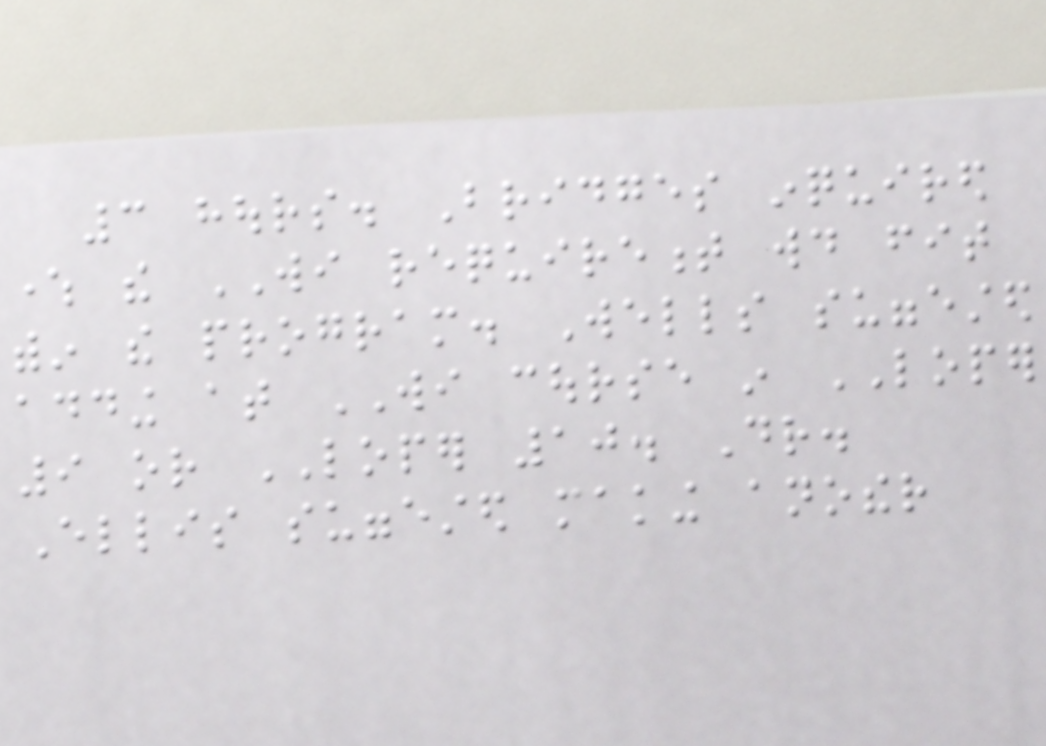3 hours. Bridges inquired
where the WI requirement would fit
within the program. Wells suggested
adding at WI course in LOPER
9 or LOPER 10. Dr.
Ellis suggested making another
